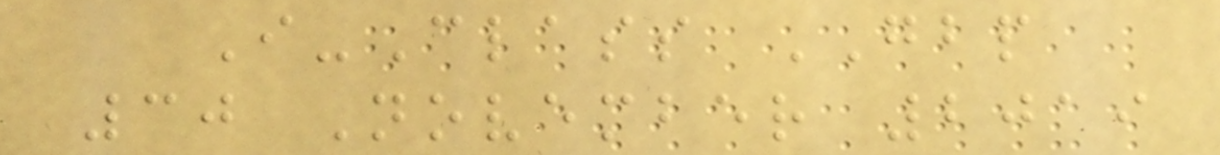I-Class GBP
30 November 2019
